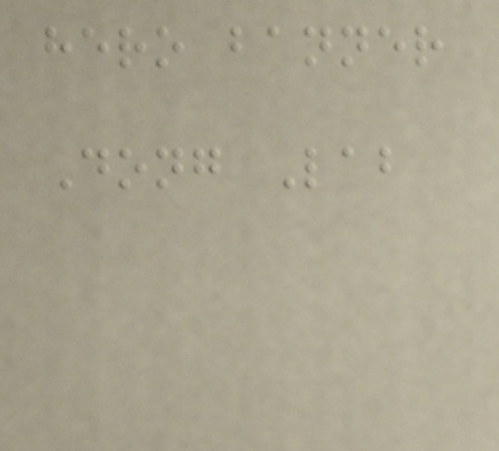hero banner
Dong Lab
